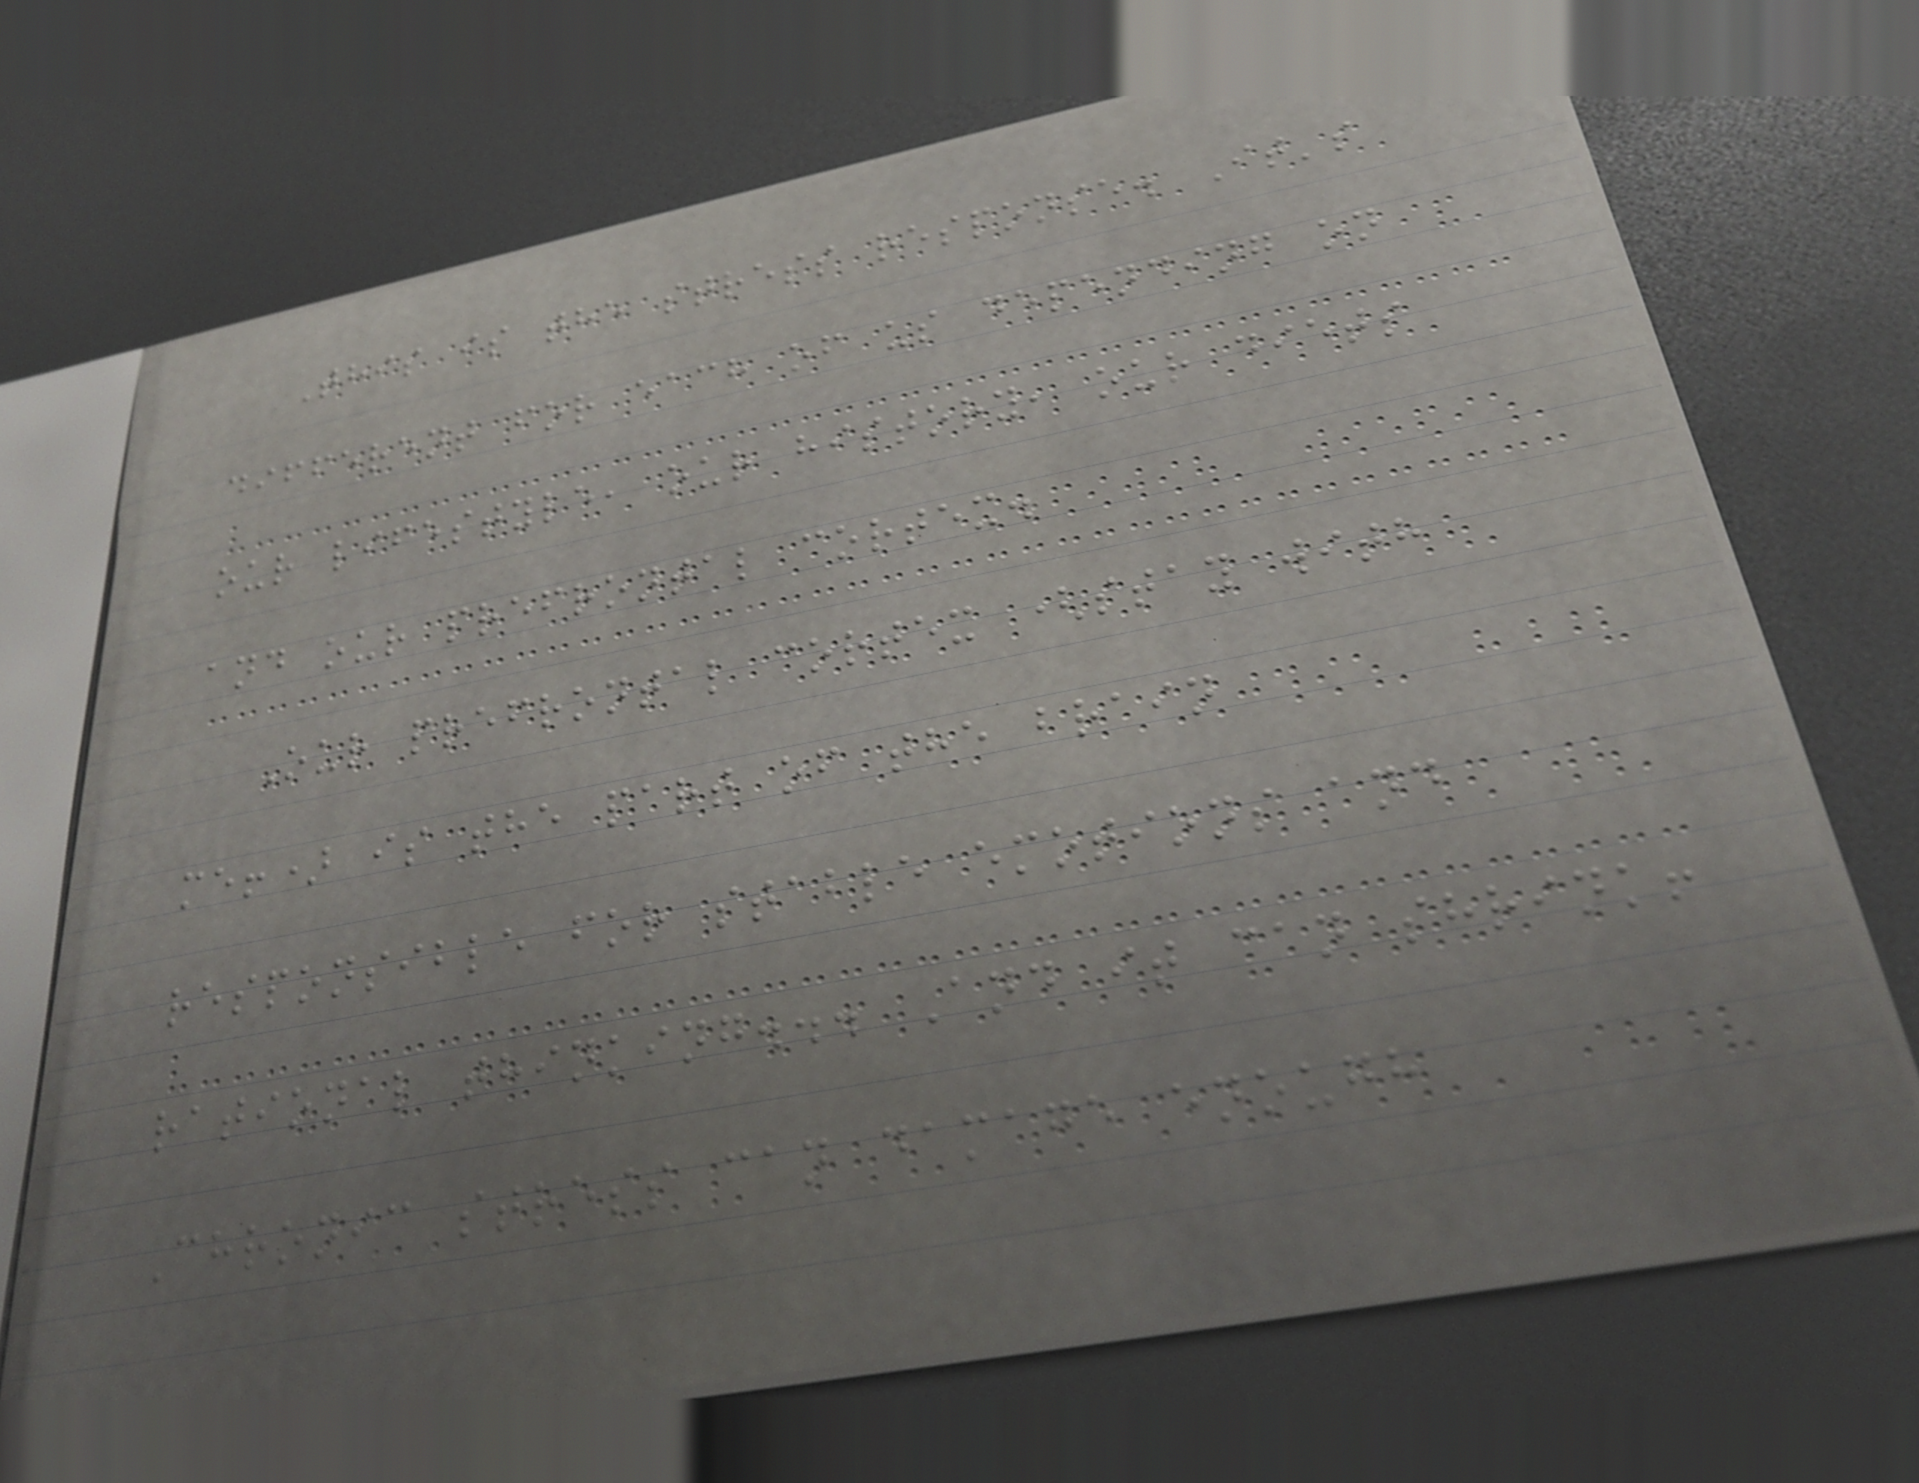This is the stress response. It's
different for each of us depending on
our lifestyle, our history, our diets
and our prefrontal cortex.
Our prefrontal cortex (stay with
me!) is the part of the brain
responsible for stable emotions and
rational thinking... And it can shrink!
Chronic stress can damage enough
